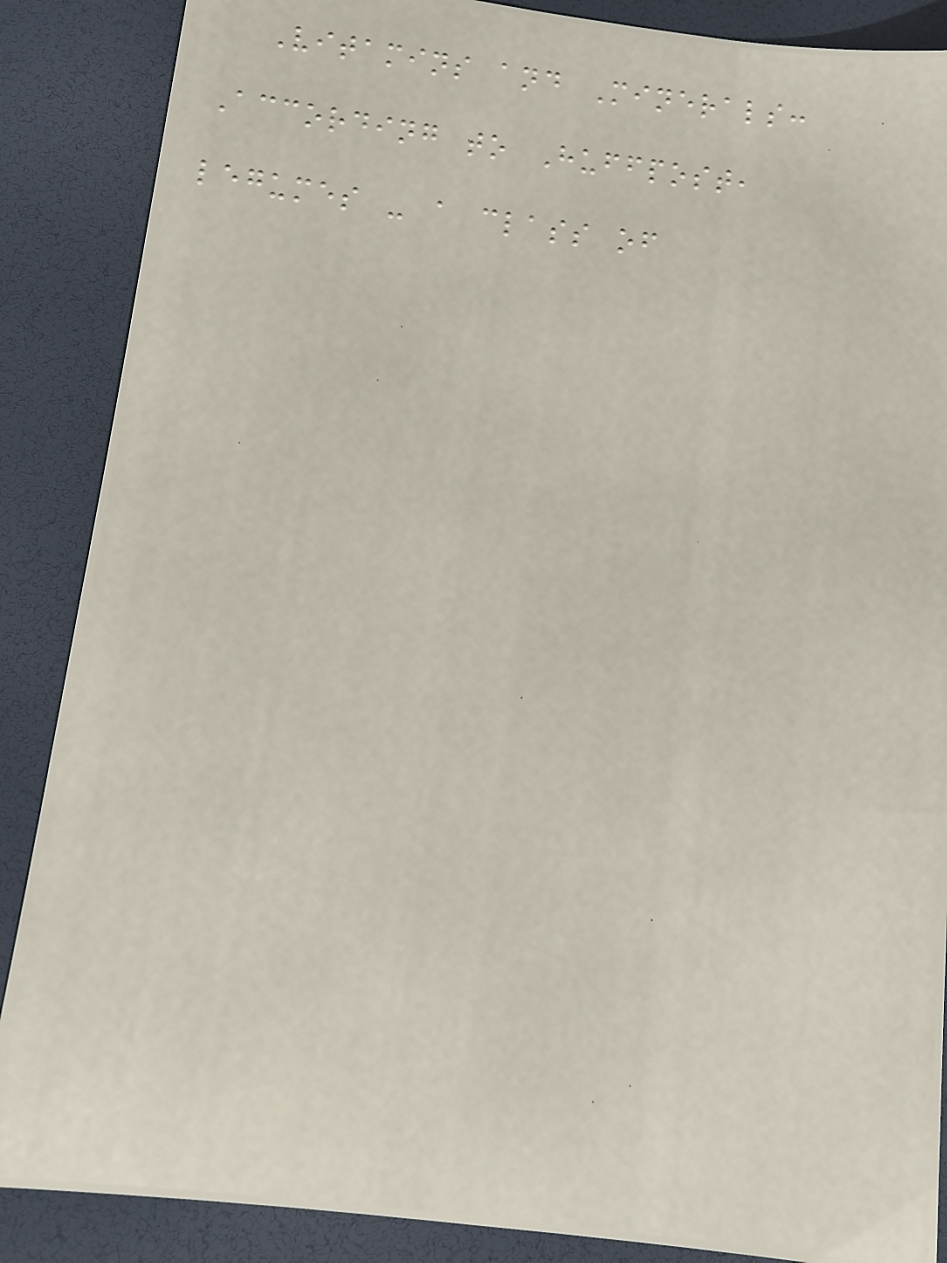Vitamins and Minerals:
According to Huffpost,
legumes - a class of
